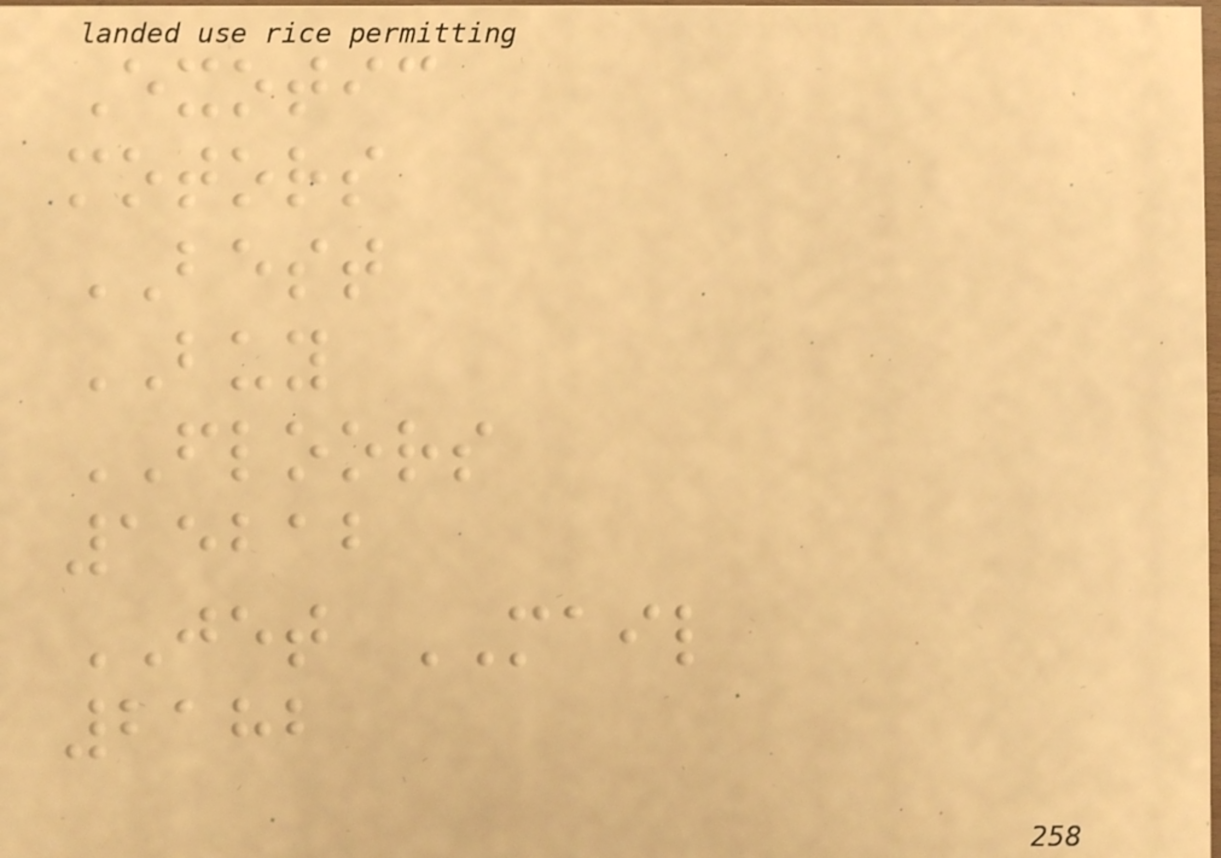Exotic
motors
BEST
BUY
FLOORS
15212
JET MAIL
2182
